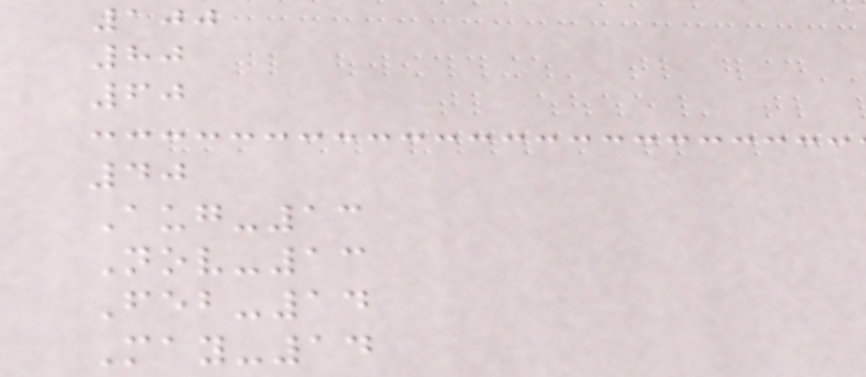100
80
60
40
Aug-13
Nov-13
Feb-14
May-14
